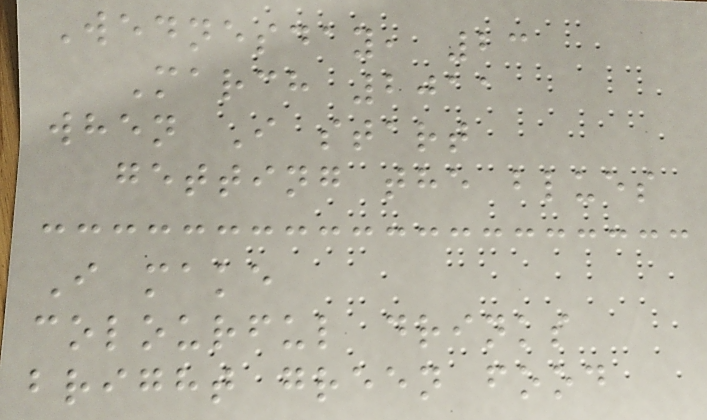Wednesday, 23
March 2011
when I start
getting the blues
I make
colourful drinks
bright green food
